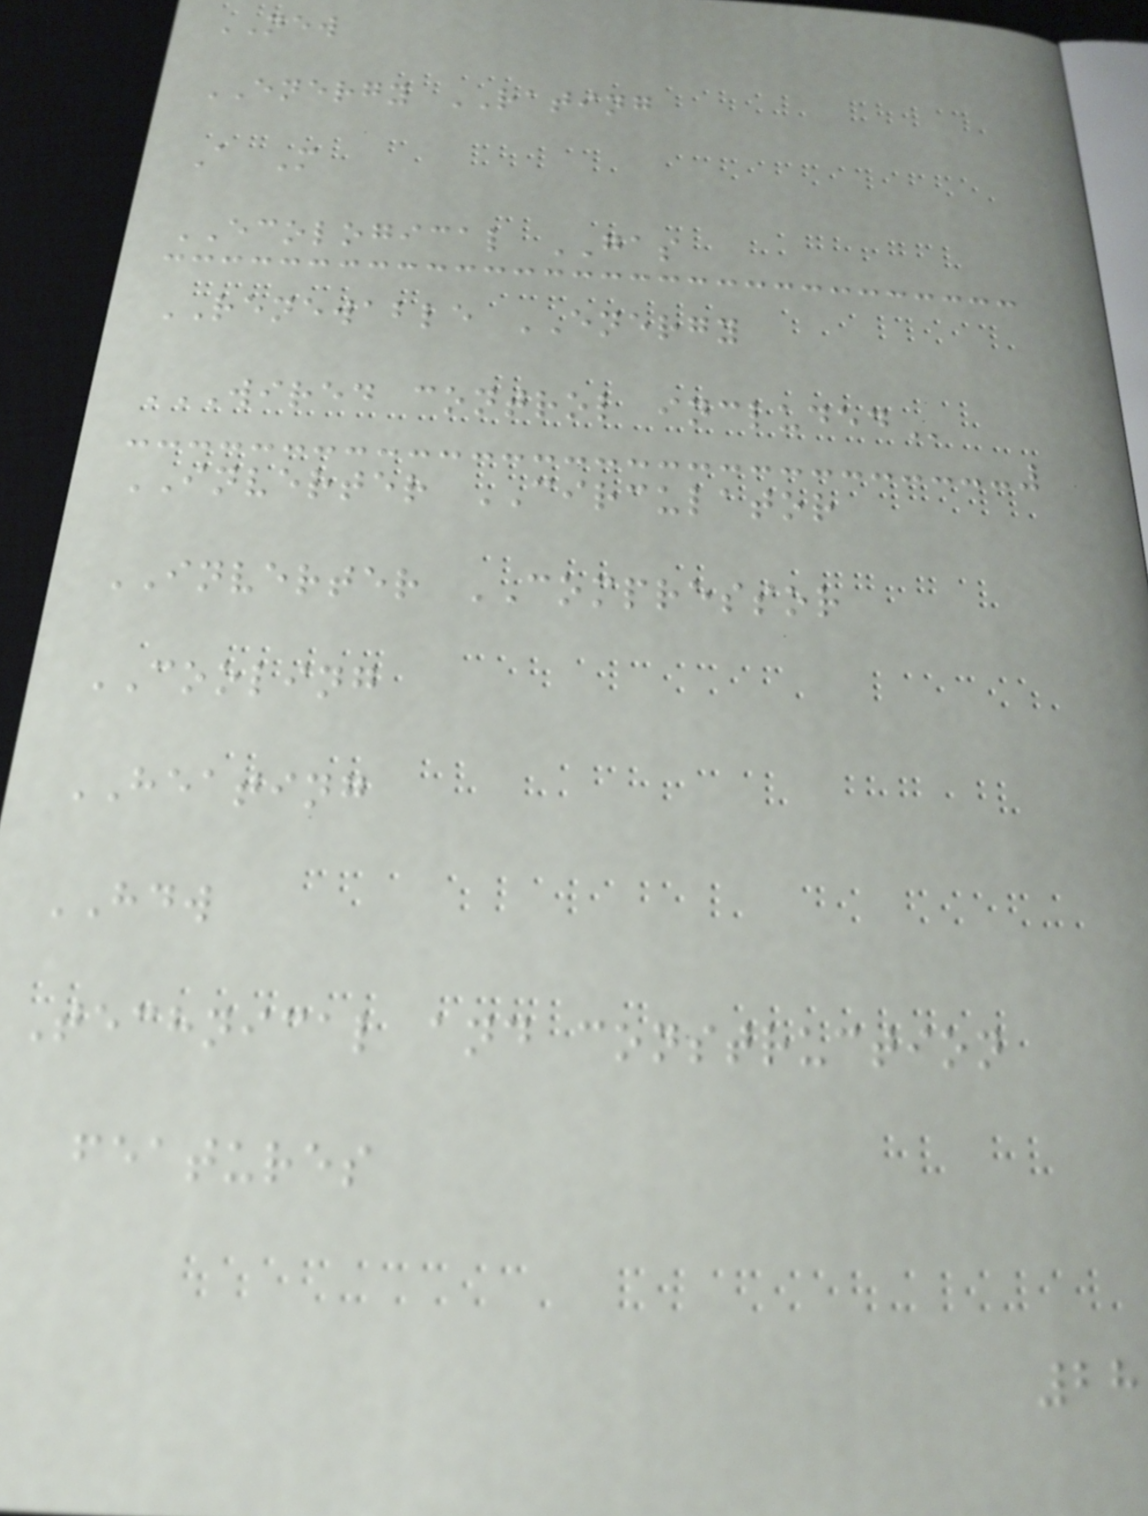NEW
ENERGY RATING
A M
ECOLOGICAL GAS
RENEWABLE ENERGY
WIRED CONTROL INCLUDED
INVERTER CIRCULATOR
INVERTER COMPRESSOR
COOLING
HEATING
HDW
Technical and construction
features
28
